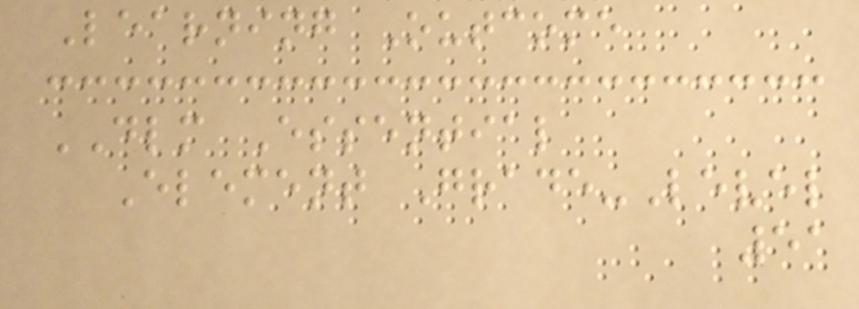Learning Outcome
DLM Essential
Element Grade-Level
51
